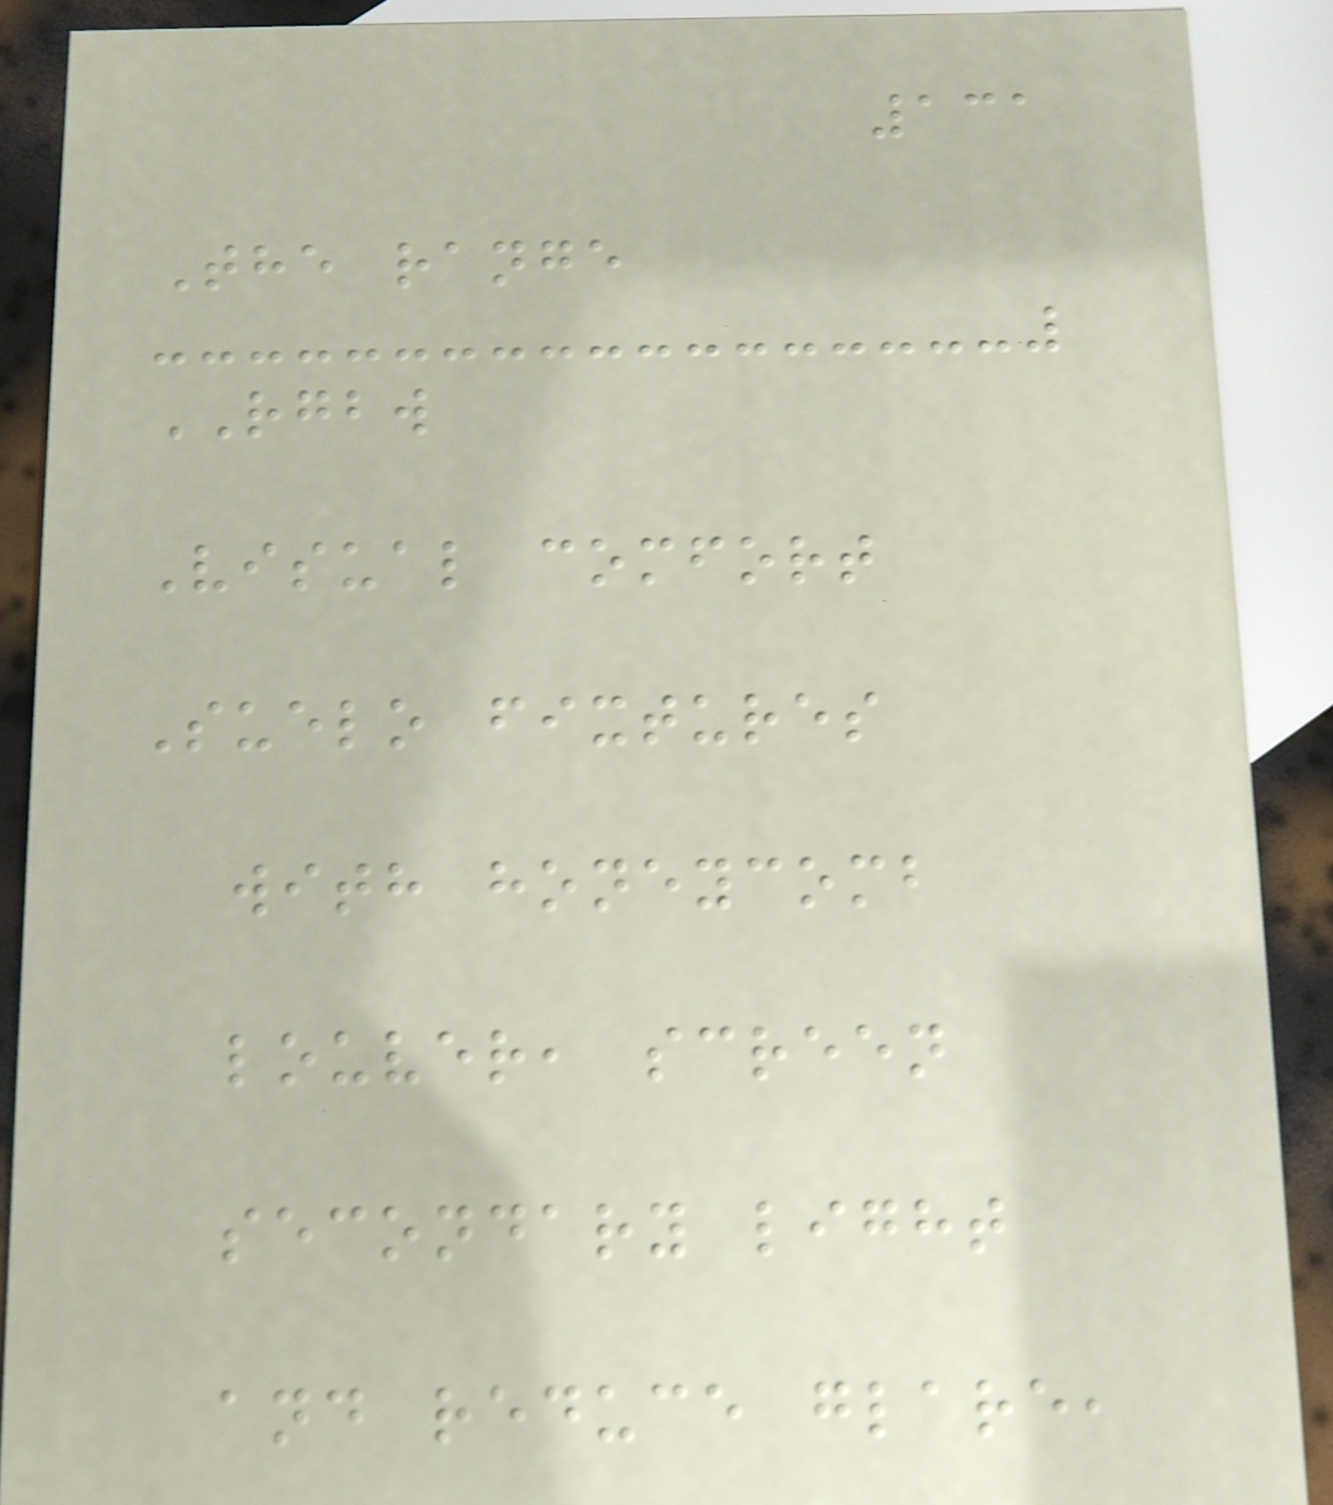131
The range
RGBW
Visual comfort
Suelo fixtures
with honeycomb
louver, screen
secondary light
and reduce glare,
